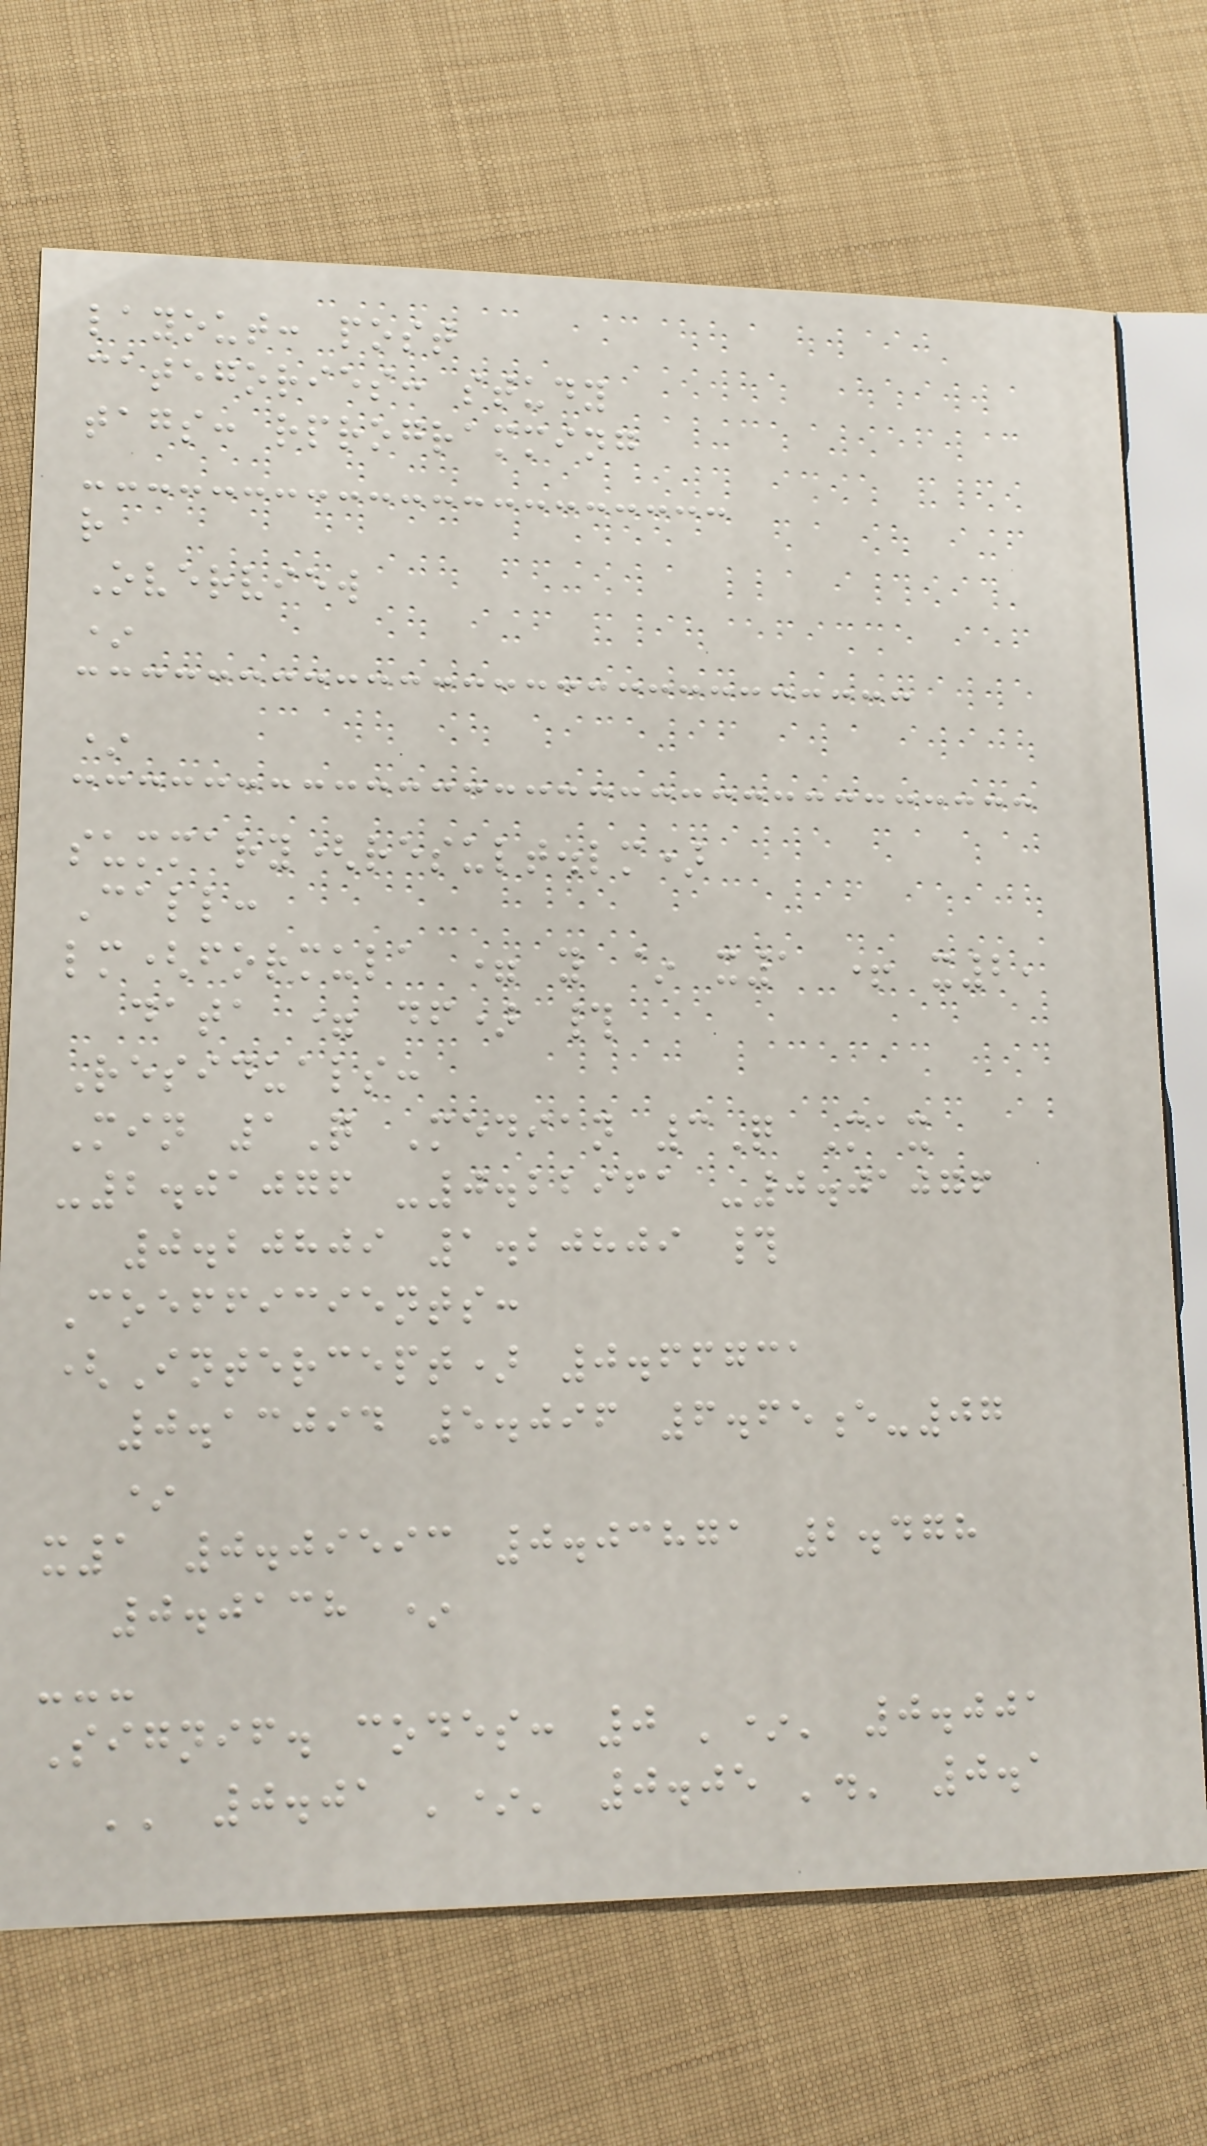layout: post
categories: study
tags: rprogramming
r
Overview
*
*
summary(result.lm)
Call:
lm(formula = y ~ x1 + x2,
data = df) #
Residuals:
Min 1Q Median 3Q Max
-2.01076 -0.22961 -0.01076
0.20809 1.20809 #
Coefficients:
(Intercept) 0.66731
0.13094 5.096 6.65e-07
*
x1 0.09593 0.03871 2.478
0.0138 *
---
Signif. codes: 0 '*' 0.001
'' 0.01 '*' 0.05 '.' 0.1
